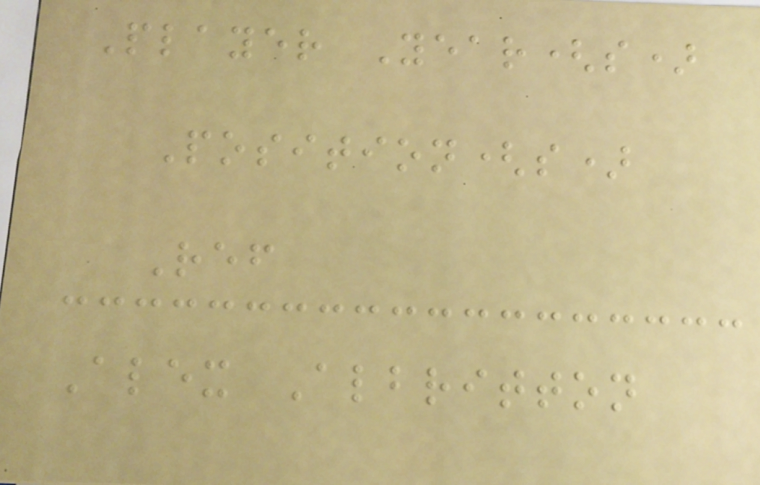Player Year(s)
Position(s)
Ref
Alex Albritton
